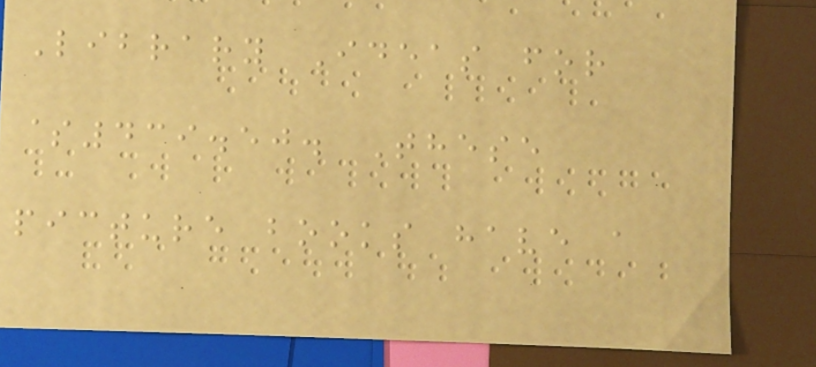Library Ideas for
$439.50. These
picture books have a
